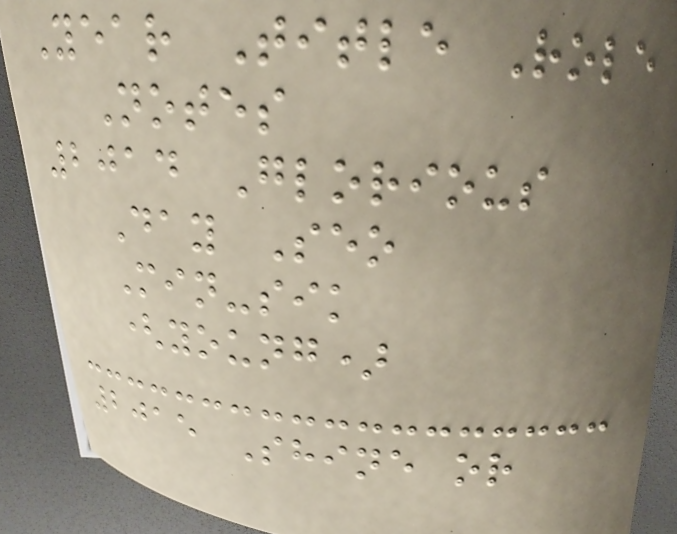Year Title Role
Notes
2014 Glorious
Day Seo
Min-sik
(young)
2015 Shine or
